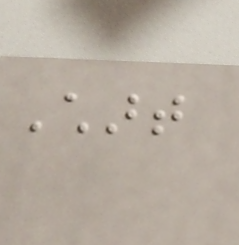Chart
